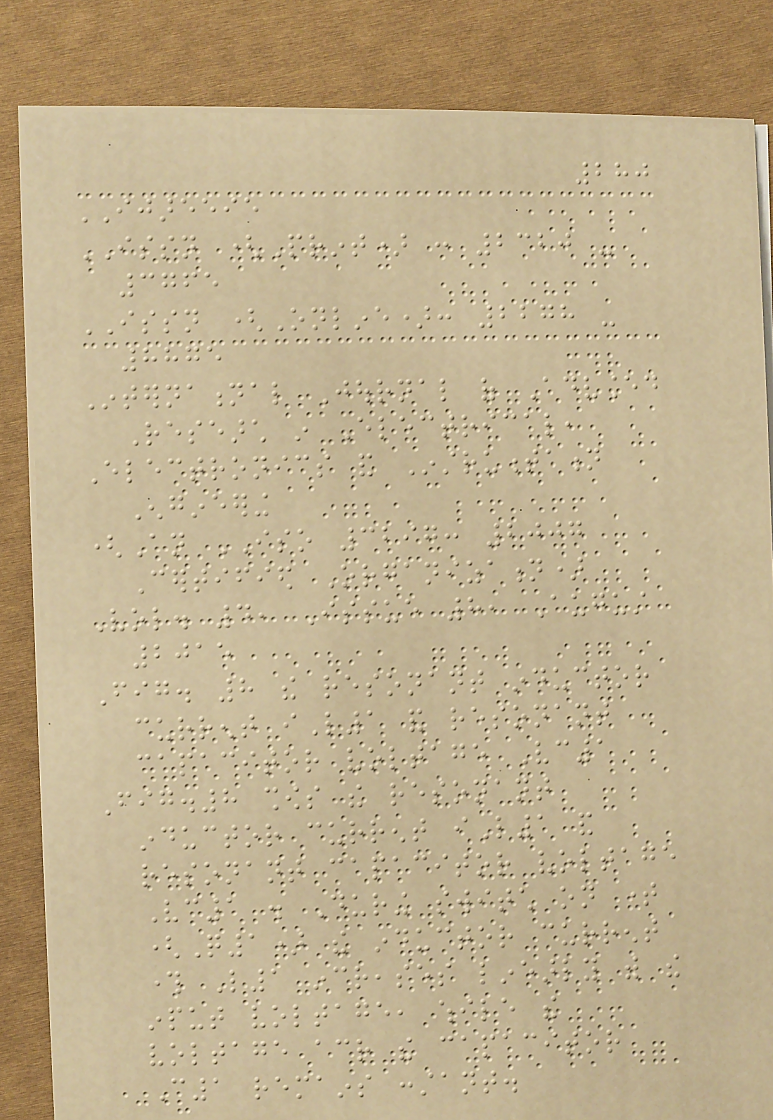280
IJAREEIE
ISSN (Print) : 2320 -
3765
ISSN (Online): 2278 -
8875
International Journal of Advanced
Research in Electrical,
Electronics and Instrumentation
Engineering
(An ISO 3297: 2007
Certified Organization)
Vol. 4, Issue 8, August
2015
Fig. 8 the resonant inductor
current iL1 and resonant
capacitor voltage Vc1
Fig.8 shows the resonant
inductor current iL1 and
resonant capacitor voltage
Vc1 . During switch on time
(Q1) the inductor current
through L1 increases linearly with the
input voltage, while the
voltage across the capacitor
C1 remains constant.
